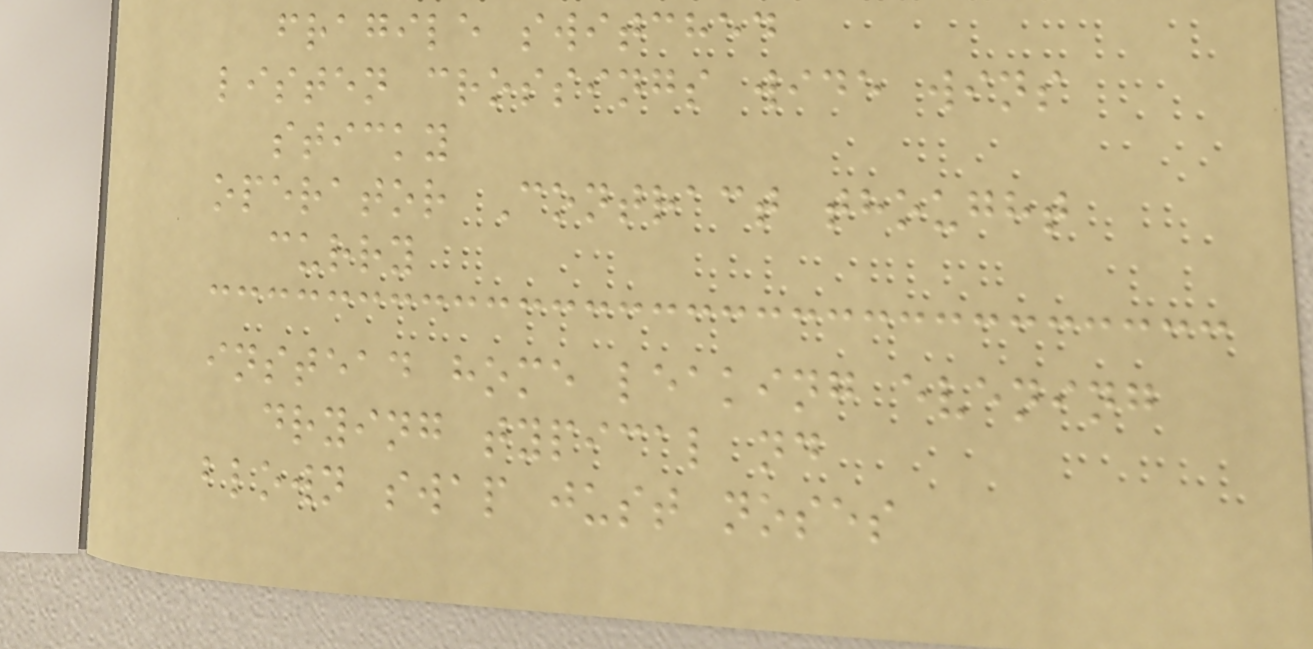fragile switched
listen crossings wide wins
sticky
operator Contract thought
curry
instead home leaking evening
drying typical nd
blown swap just noses
